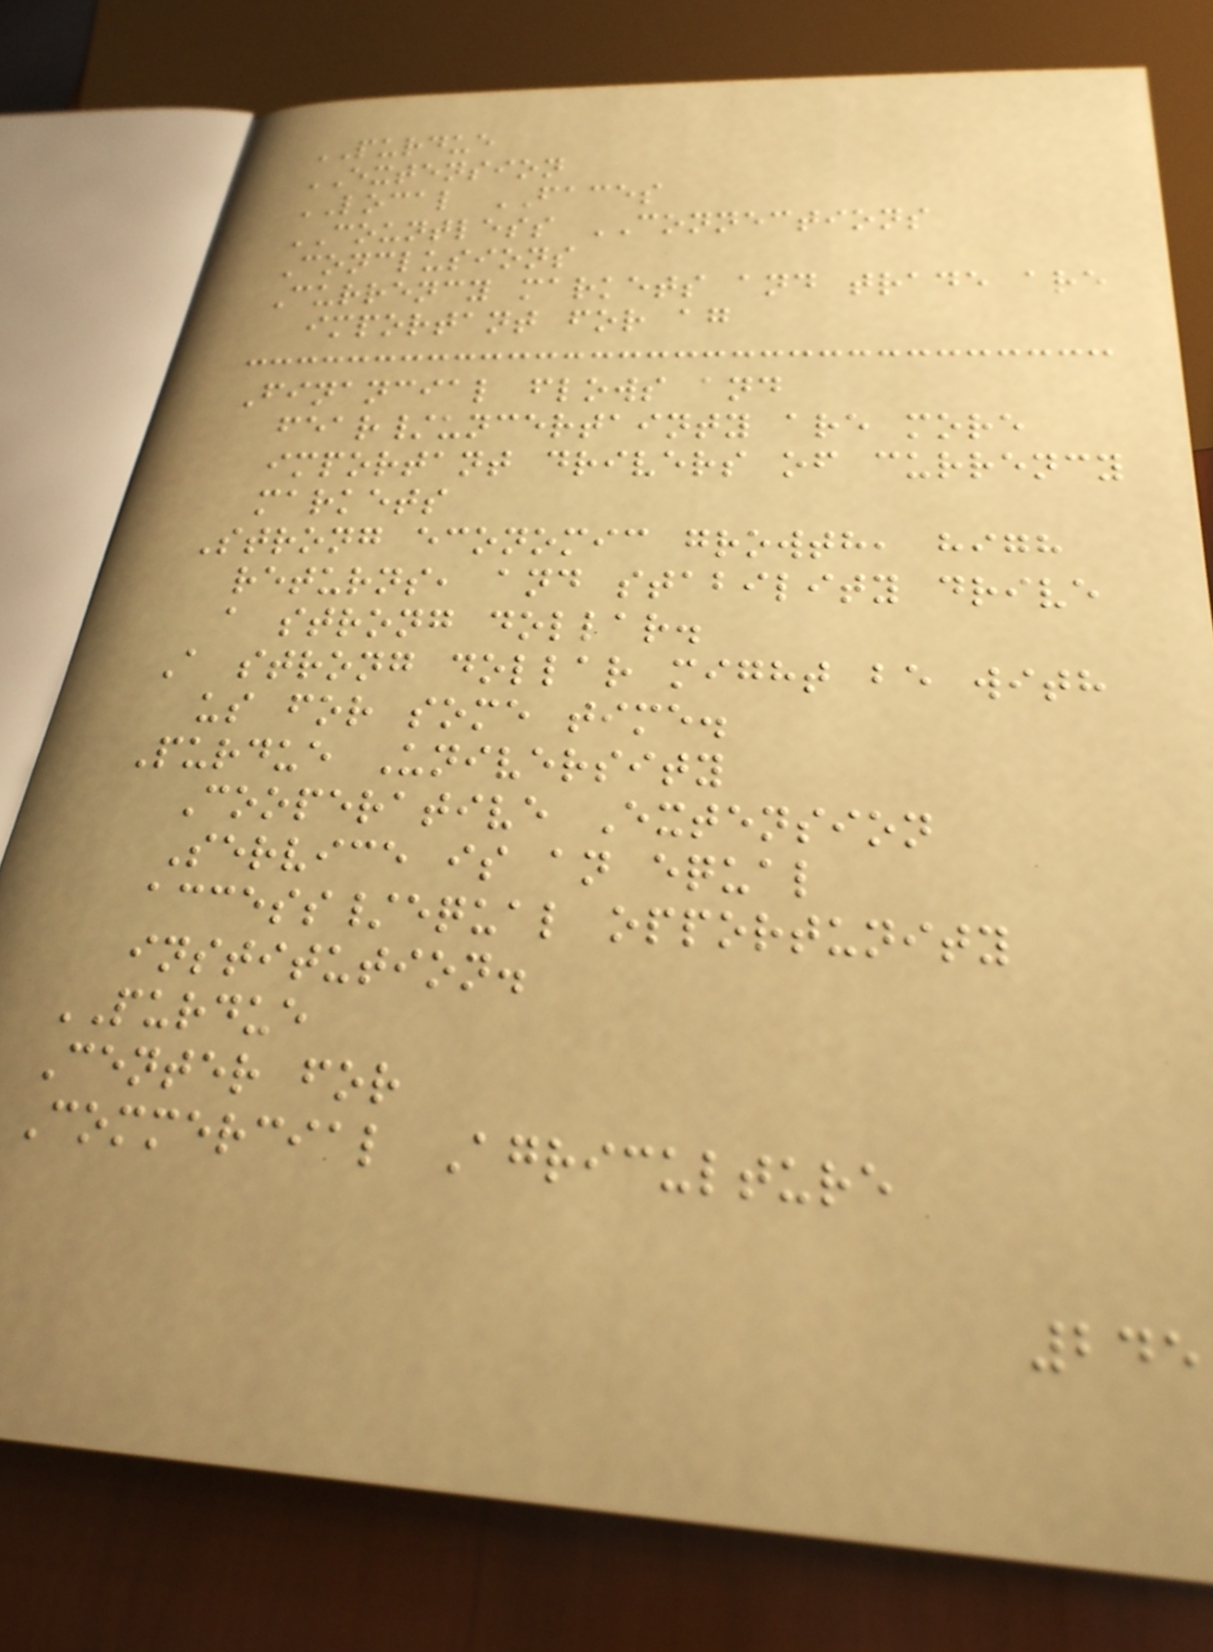PURDUE
EXTENSION
LOCAL FACES
COUNTLESS CONNECTIONS
Conclusions
Currency markets and trade are
important for ag
Financial flows and
fear/uncertainty are more
important drivers of currency
markets
Strong economic growth, high
returns, and stability drive
a strong dollar.
A strong dollar might be with
us for some time.
Purdue University
Cooperative Extension
Service is an equal
access/equal opportunity
institution.
PURDUE
Center for
Commercial Agriculture
245
